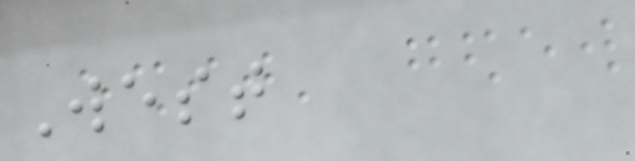West
